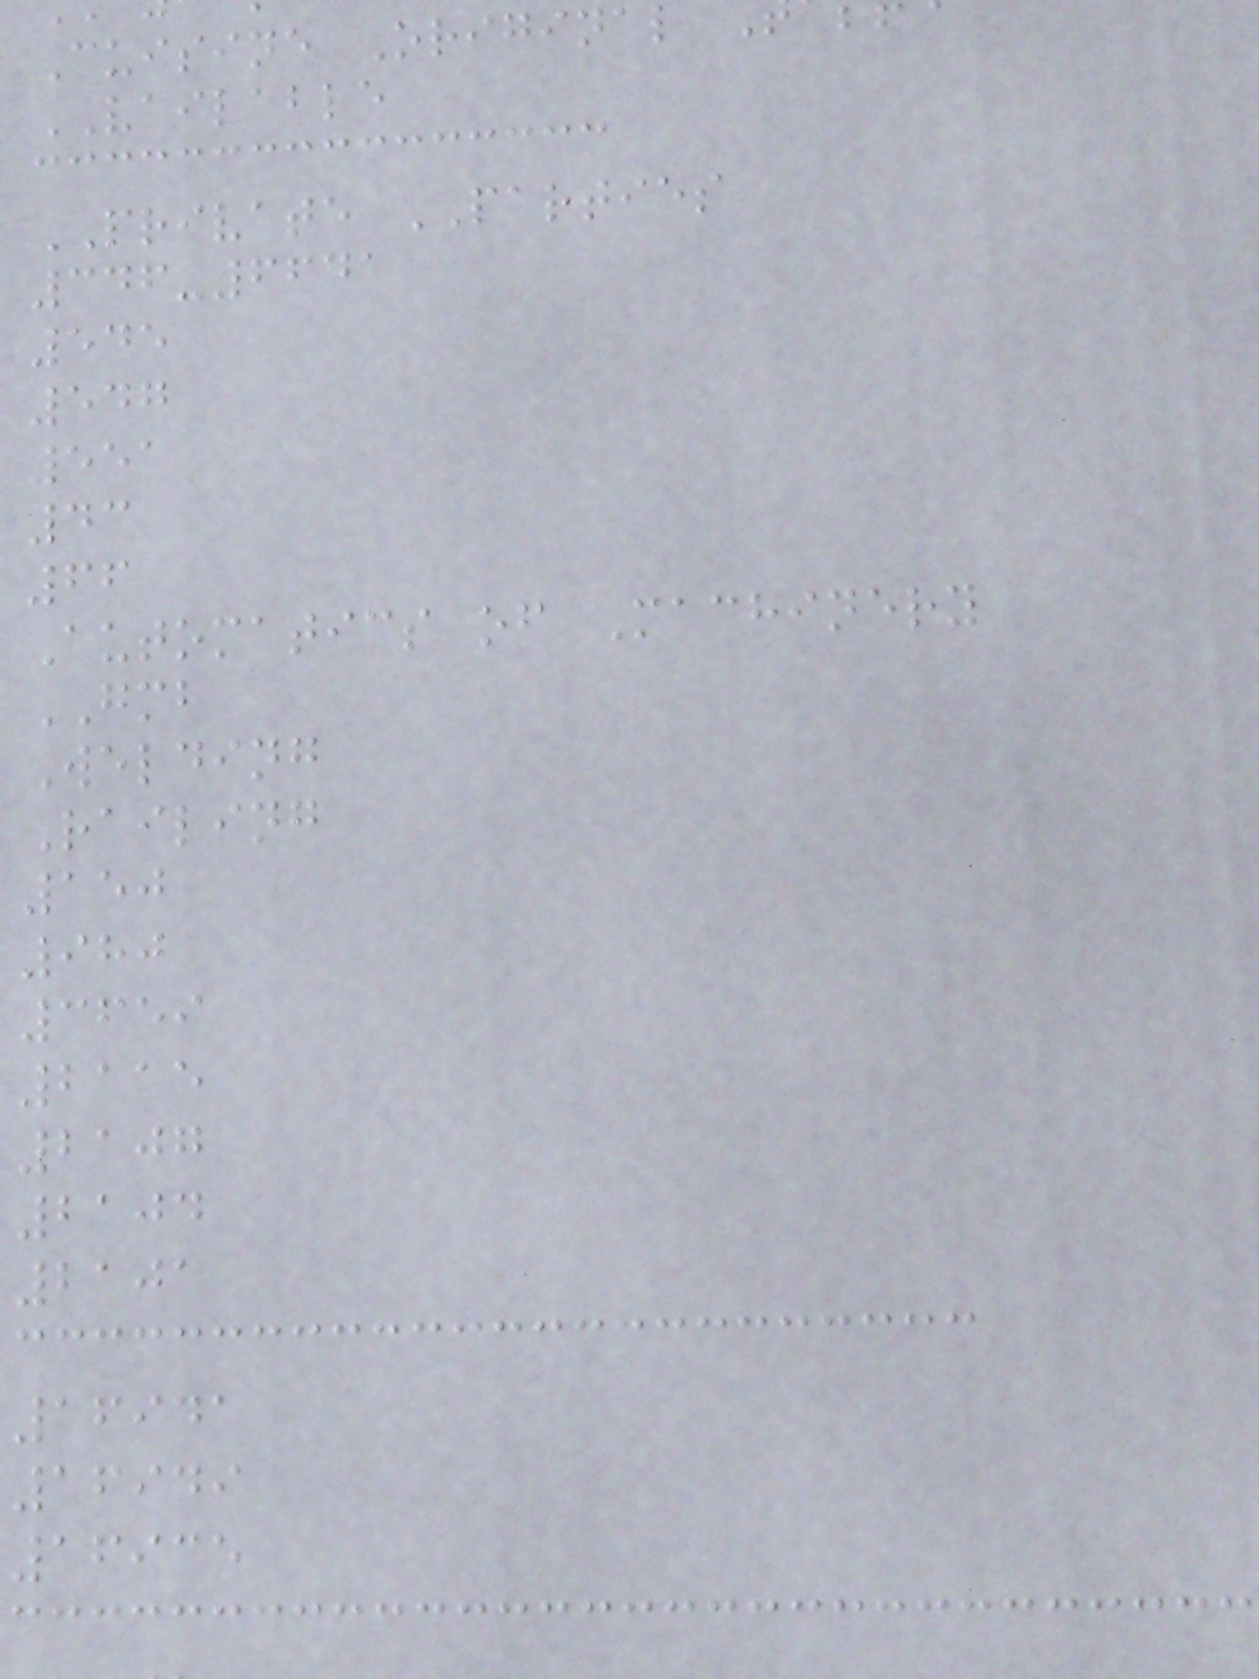Cuisine Original
VAILABLE
PRIVATE PARTIES
346-6641
545
547
551
43
66
Automatics of Machinery
GMB
Welding
Railing
150
980
3659
2115
2107
2104
2101
16941
16949
16935
